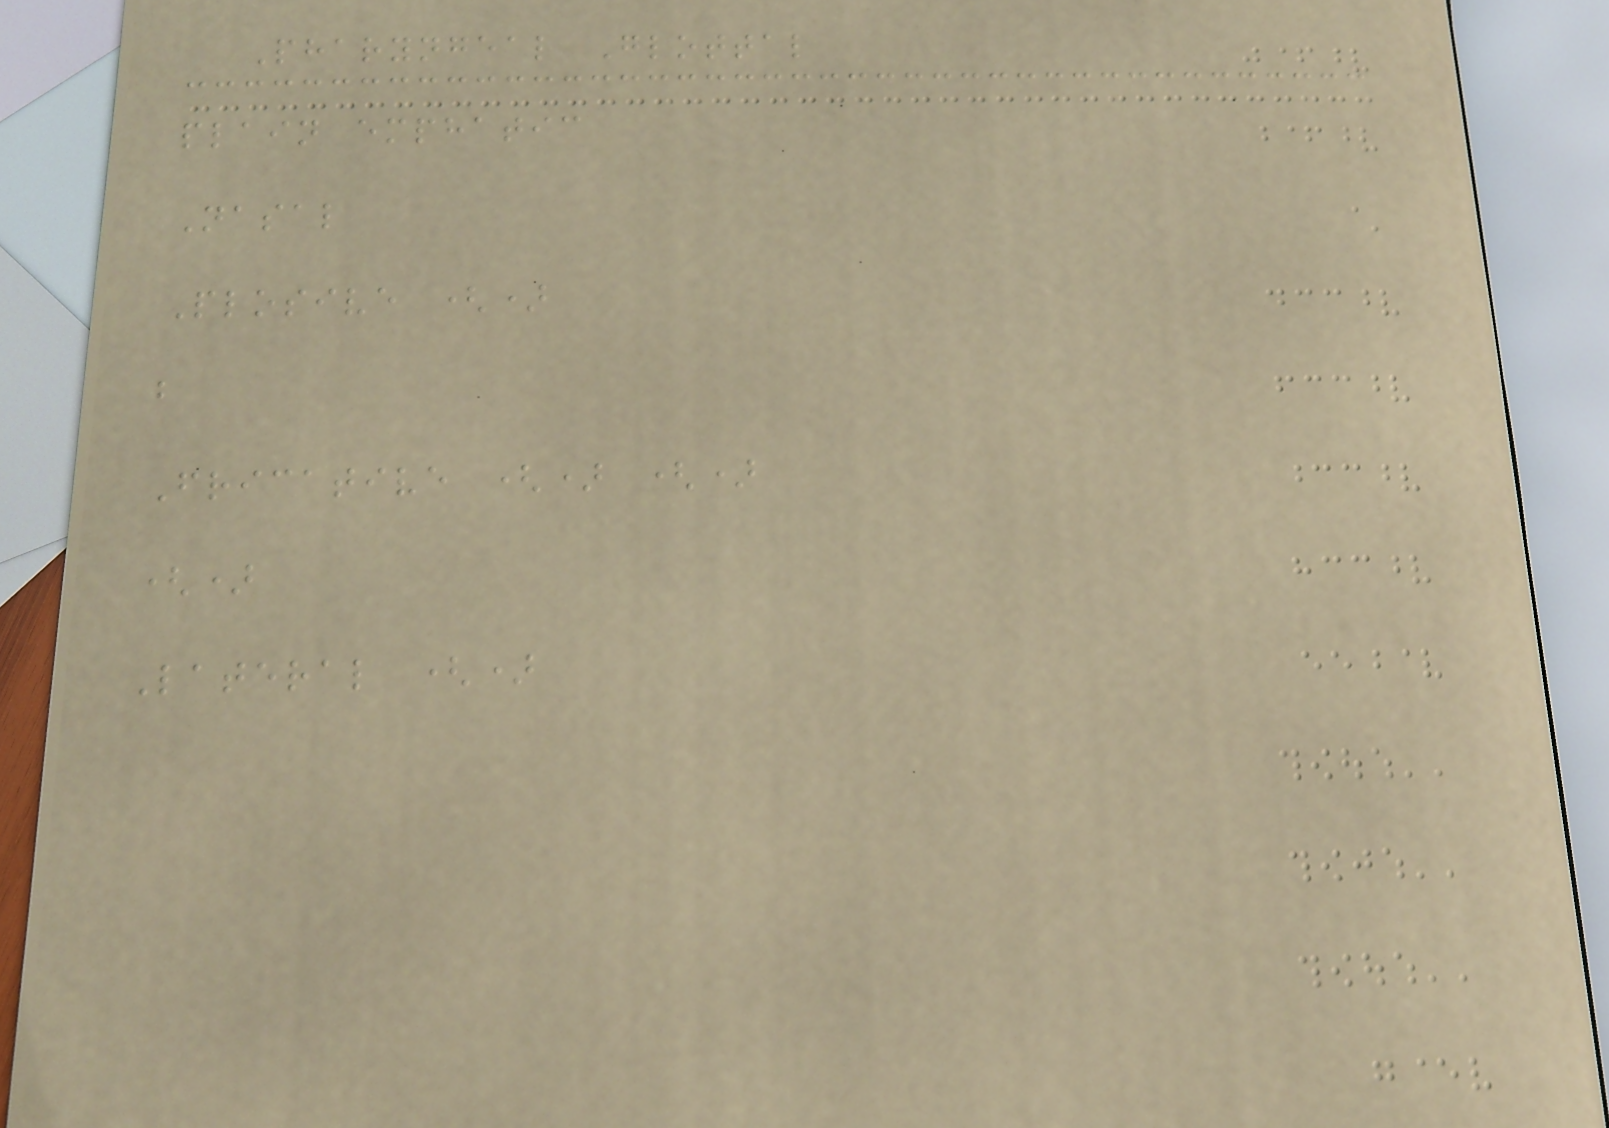Pharyngeal Glottal
plain emphatic
Nasal
Plosive ()
b
Fricative () ()
()
Lateral ()
